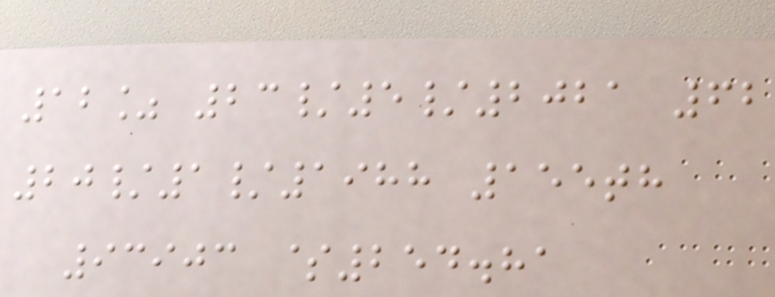12% 23/5/2021 62
20/1/1988 155th
93903 $254.81
